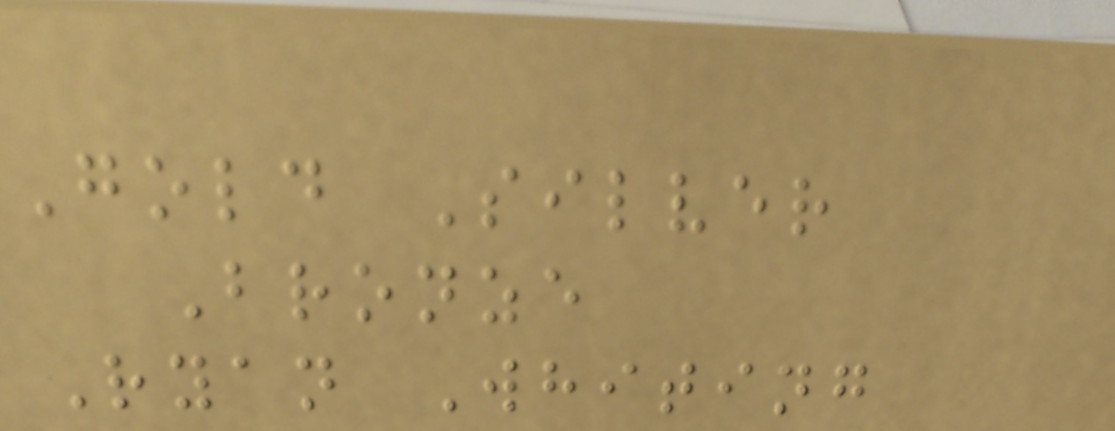Gold Silver
Bronze
Ryan Whiting
